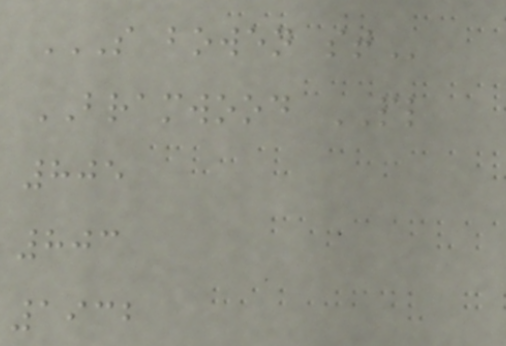S BOWEN ST
BRAMWOOD PL
805
803
1932
